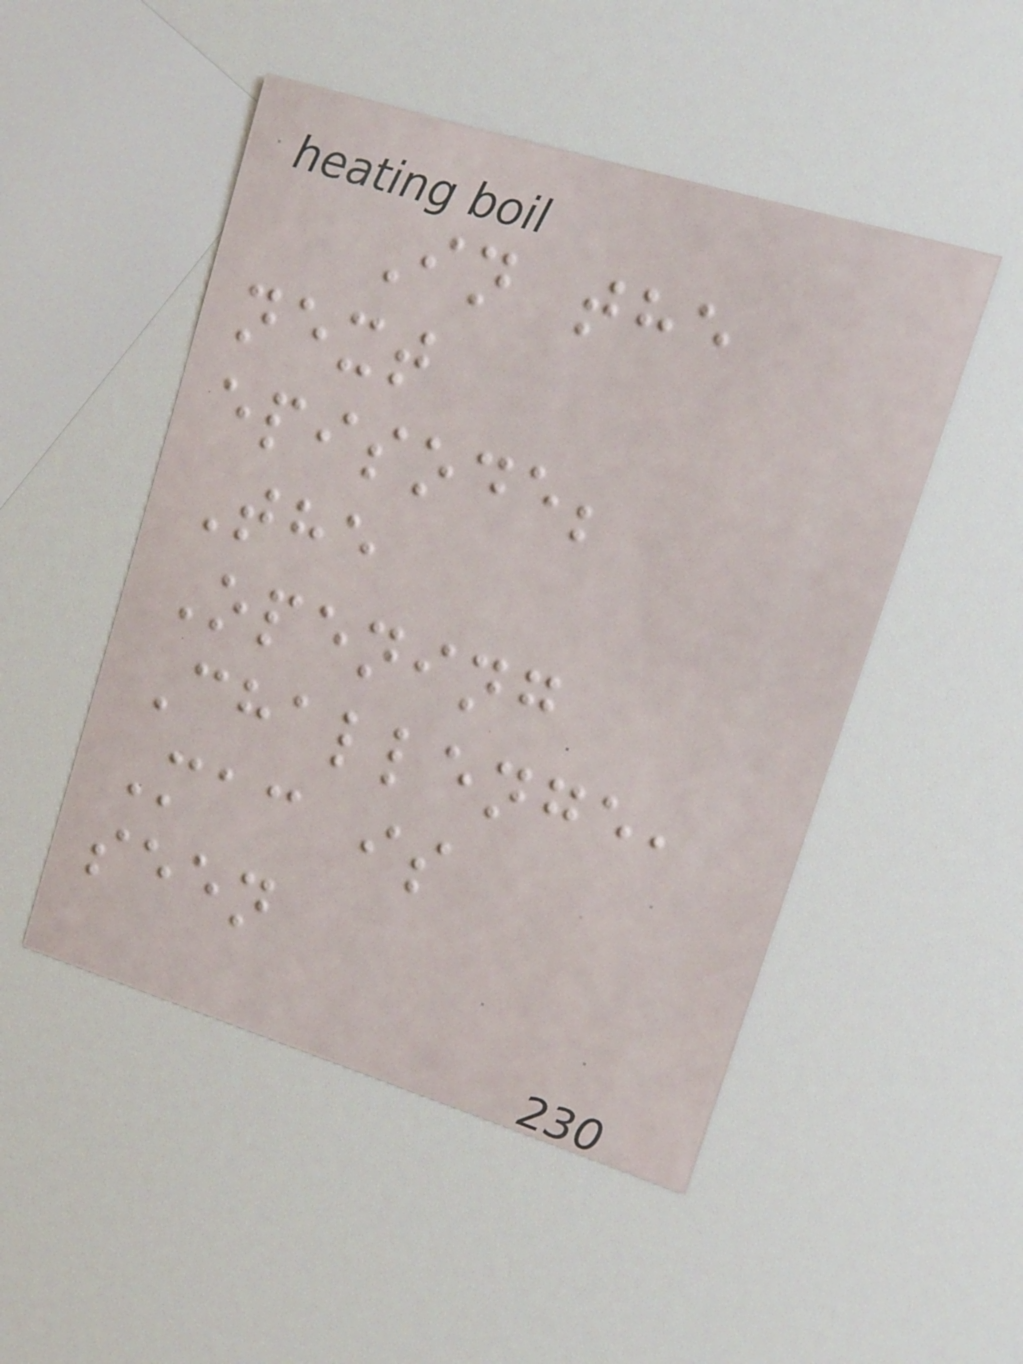In the
next
episode;
The
Opening
Challenge,
Mac is
seen
